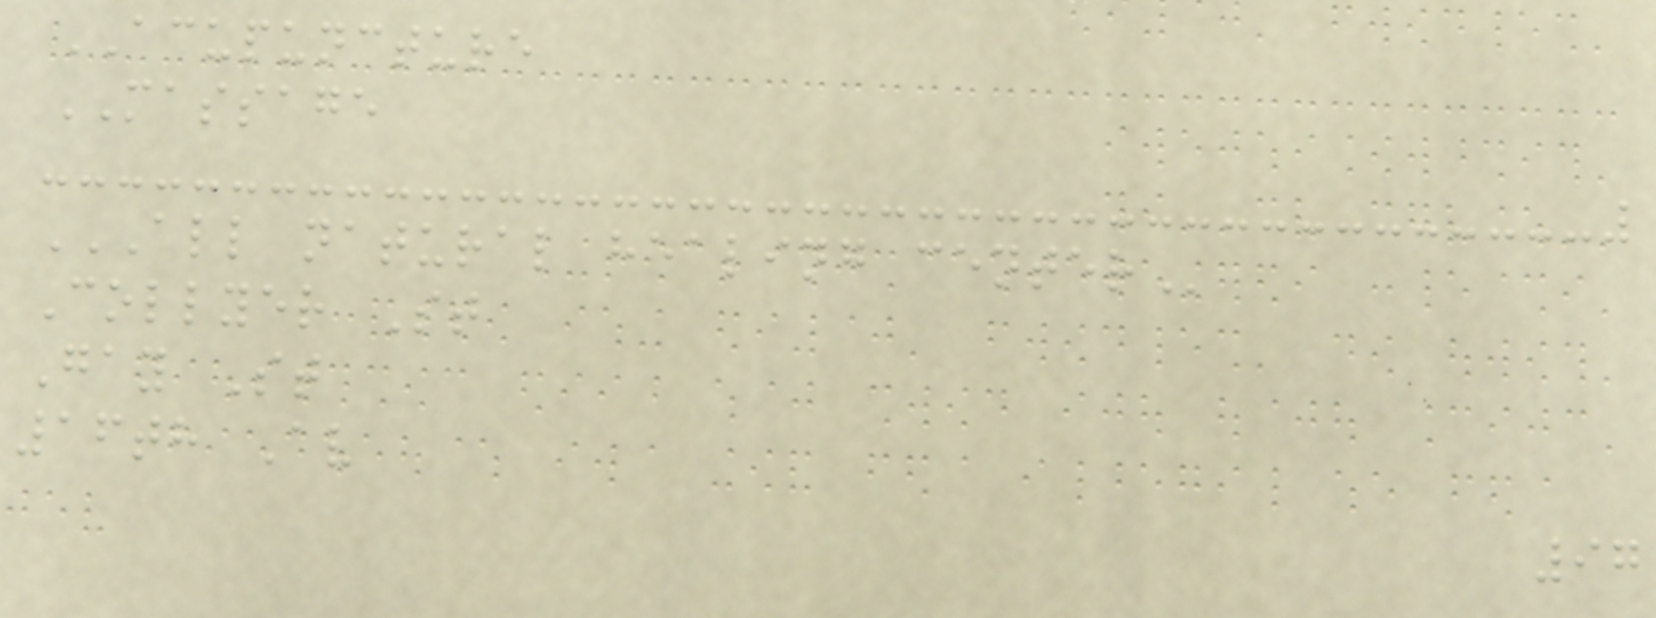ACUPUNCTURE
MASSAGE
ALL NATURAL HEALING CENTER
Collyer St
Gay St
16th Av
97
